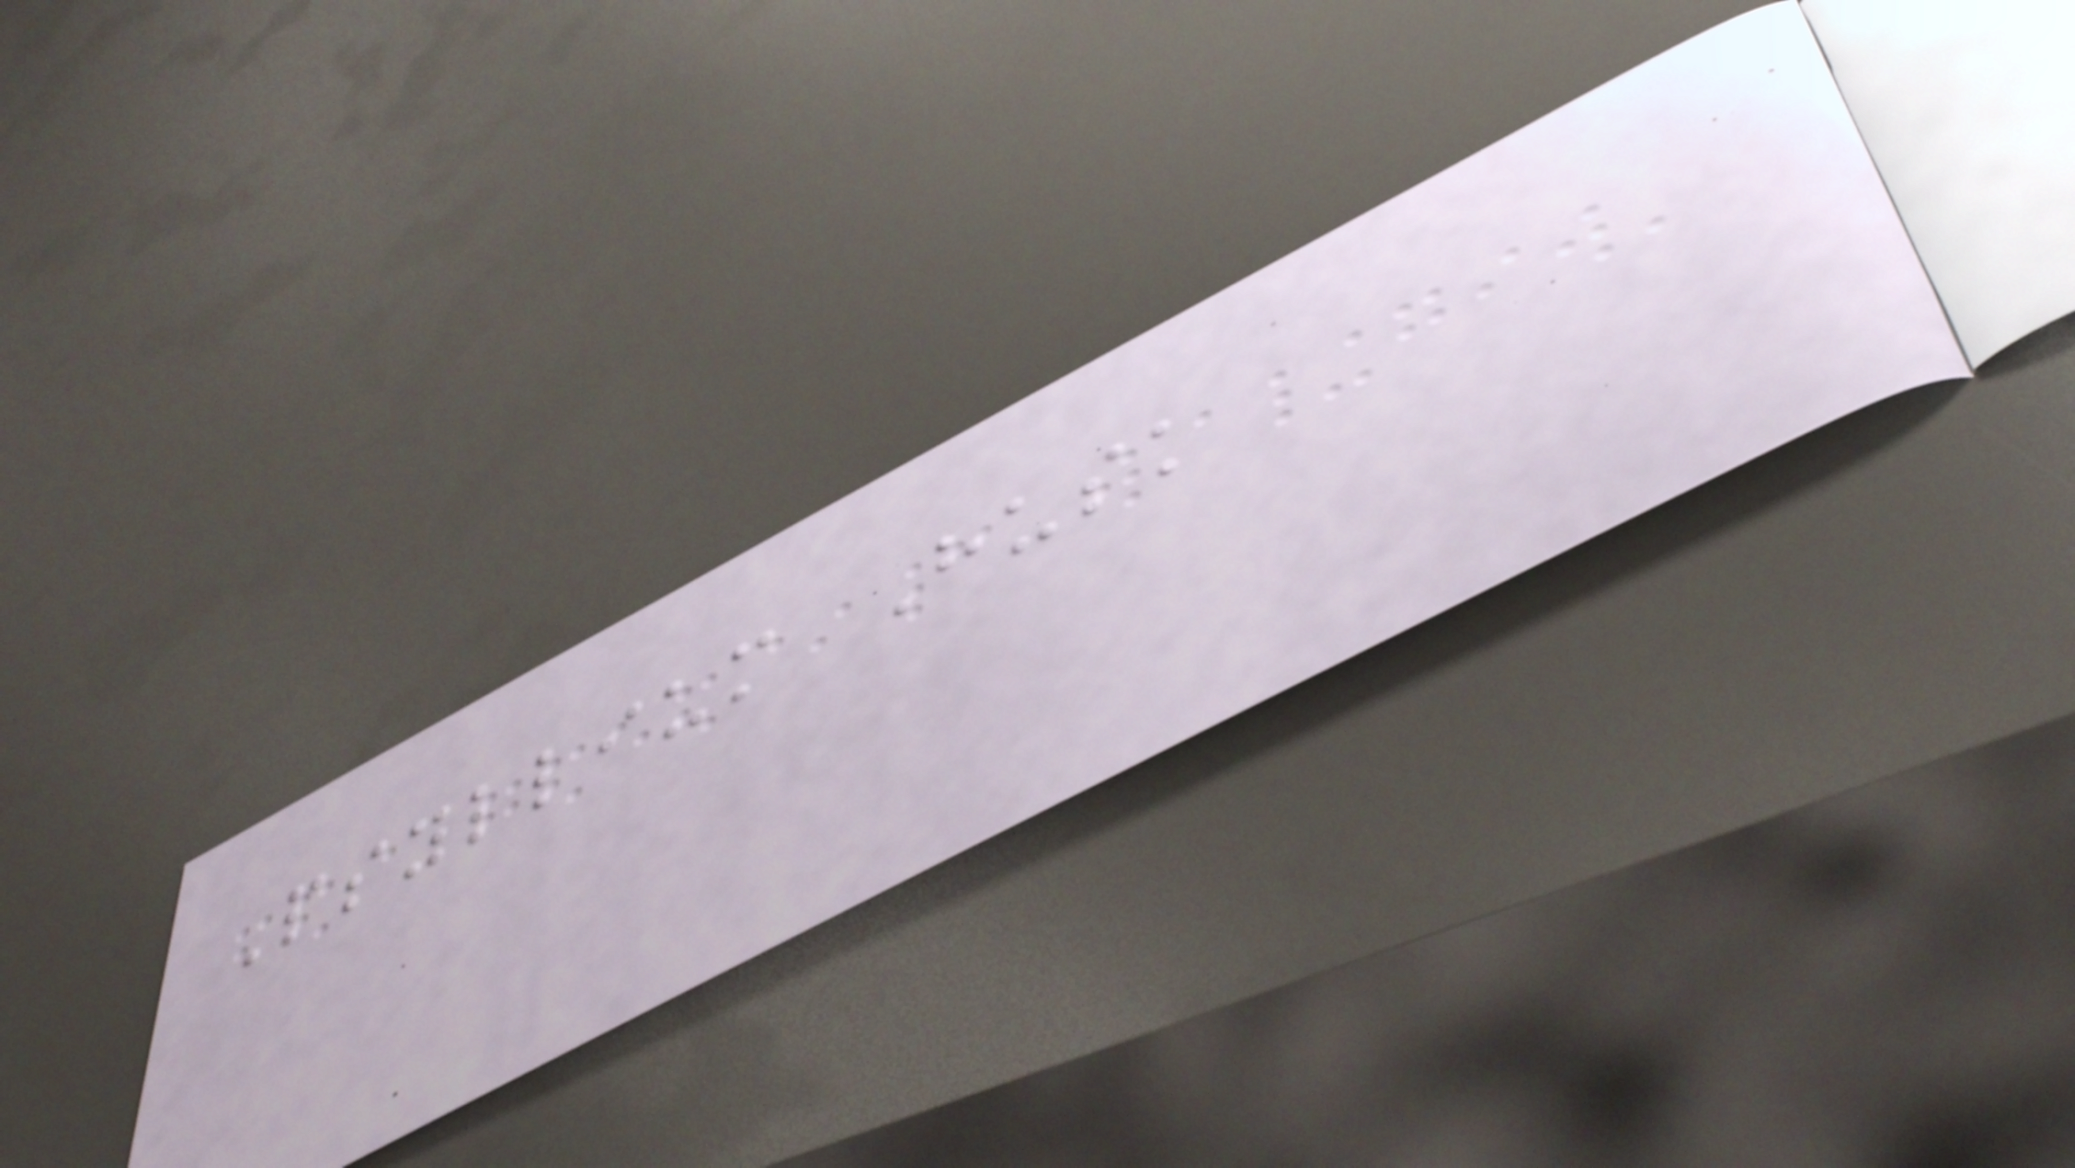Psyllium Husk
